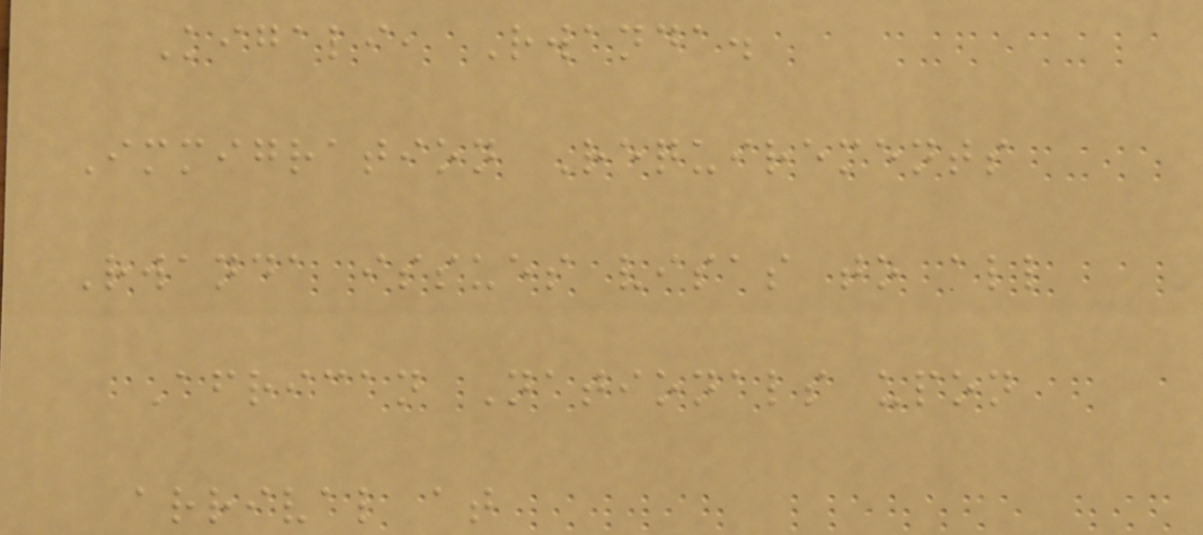Kigali, Rwanda.
Immigration Requirements
Rwanda issues visas to all
African Nationals upon
arrival at
